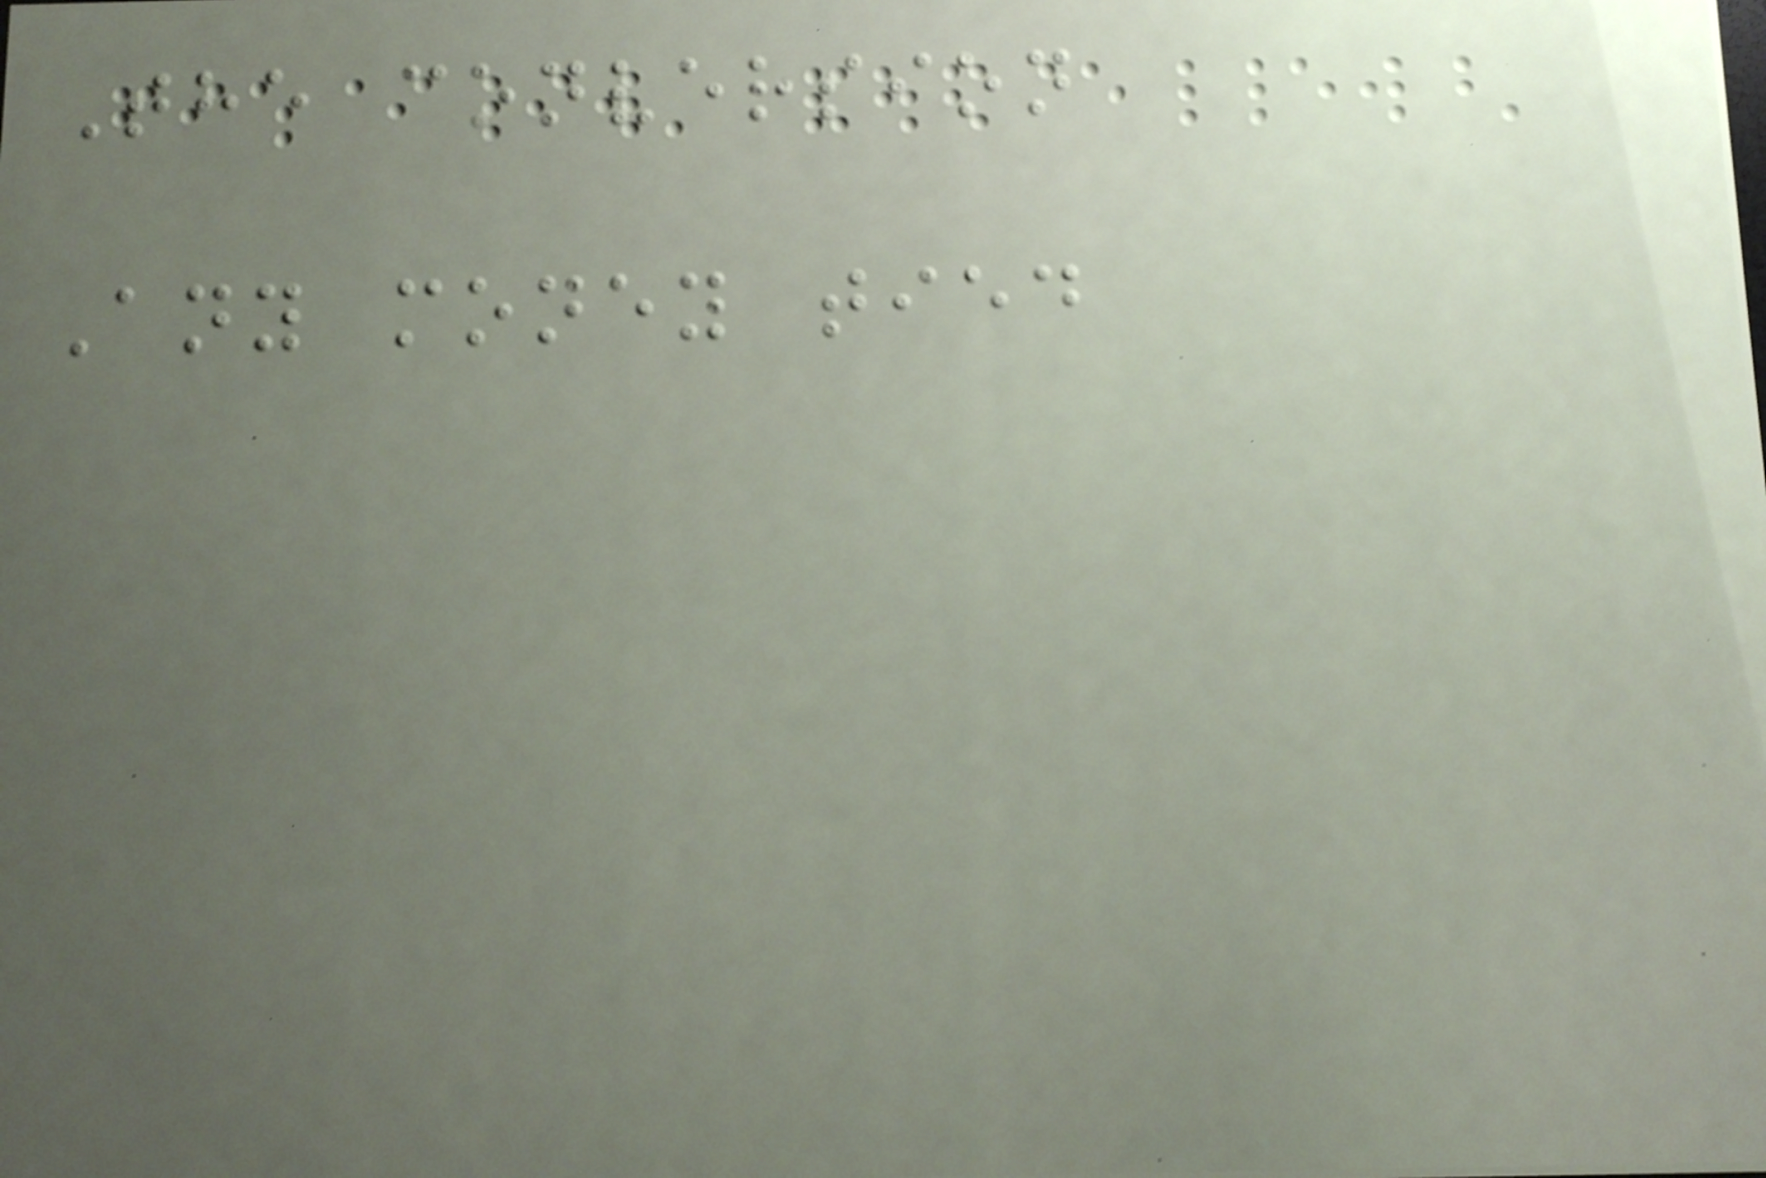The conversion
Any money tied
